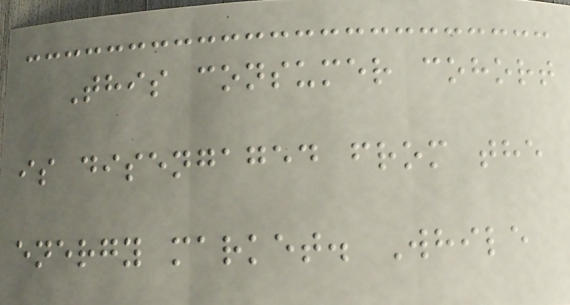This consumer cohort
is disengaged from the
energy market. While
